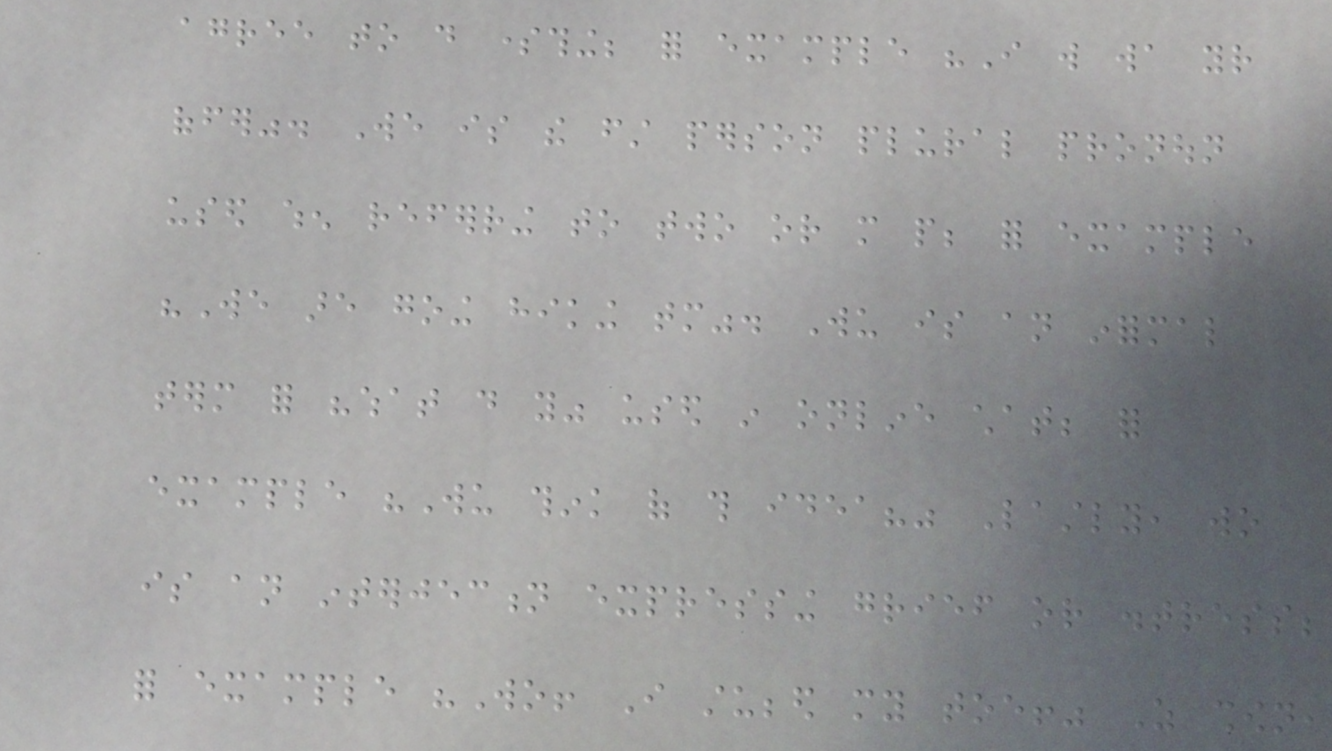agree to do something; for example "I will wa your
offer". We is the first person plural pronoun
used when referring to two or more people; for example
"We are going hiking tomorrow". Wu is an informal
term for "what do you" used in online chat; for
example "Wu think of this idea?" Lastly, wo
is an interjection expressing grief or distress;
for example "Wo! I stubbed my toe!" As shown,
